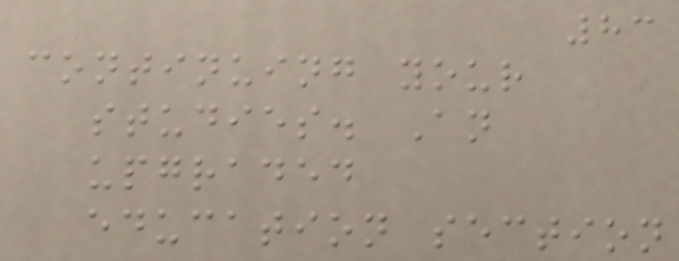83
continuing your
studies. An
upgraded
education section
